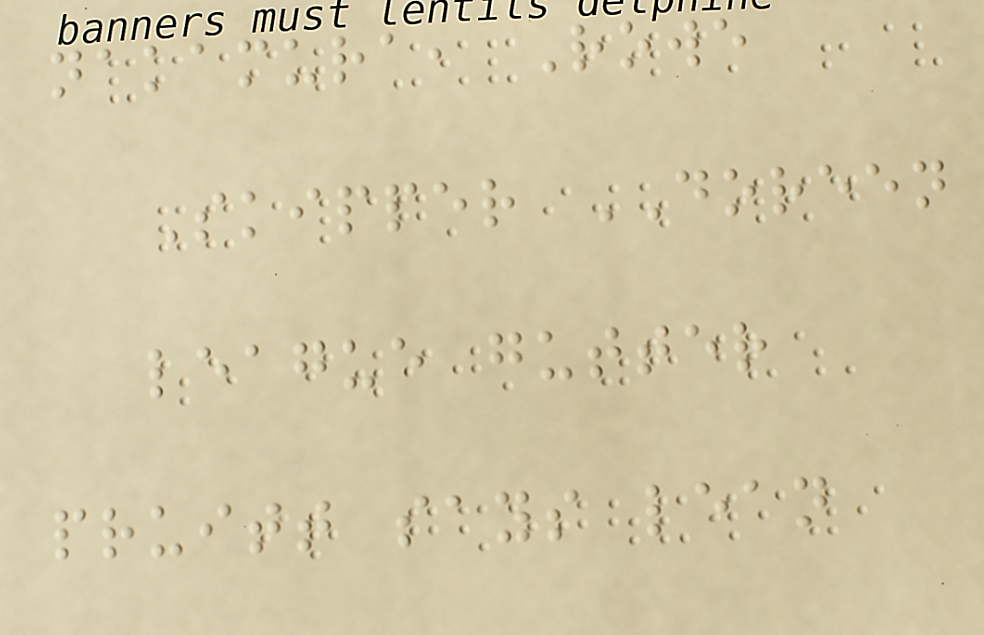nakamura, Rowe
Skipper DOREEN
league gutter
pruitt says lean
